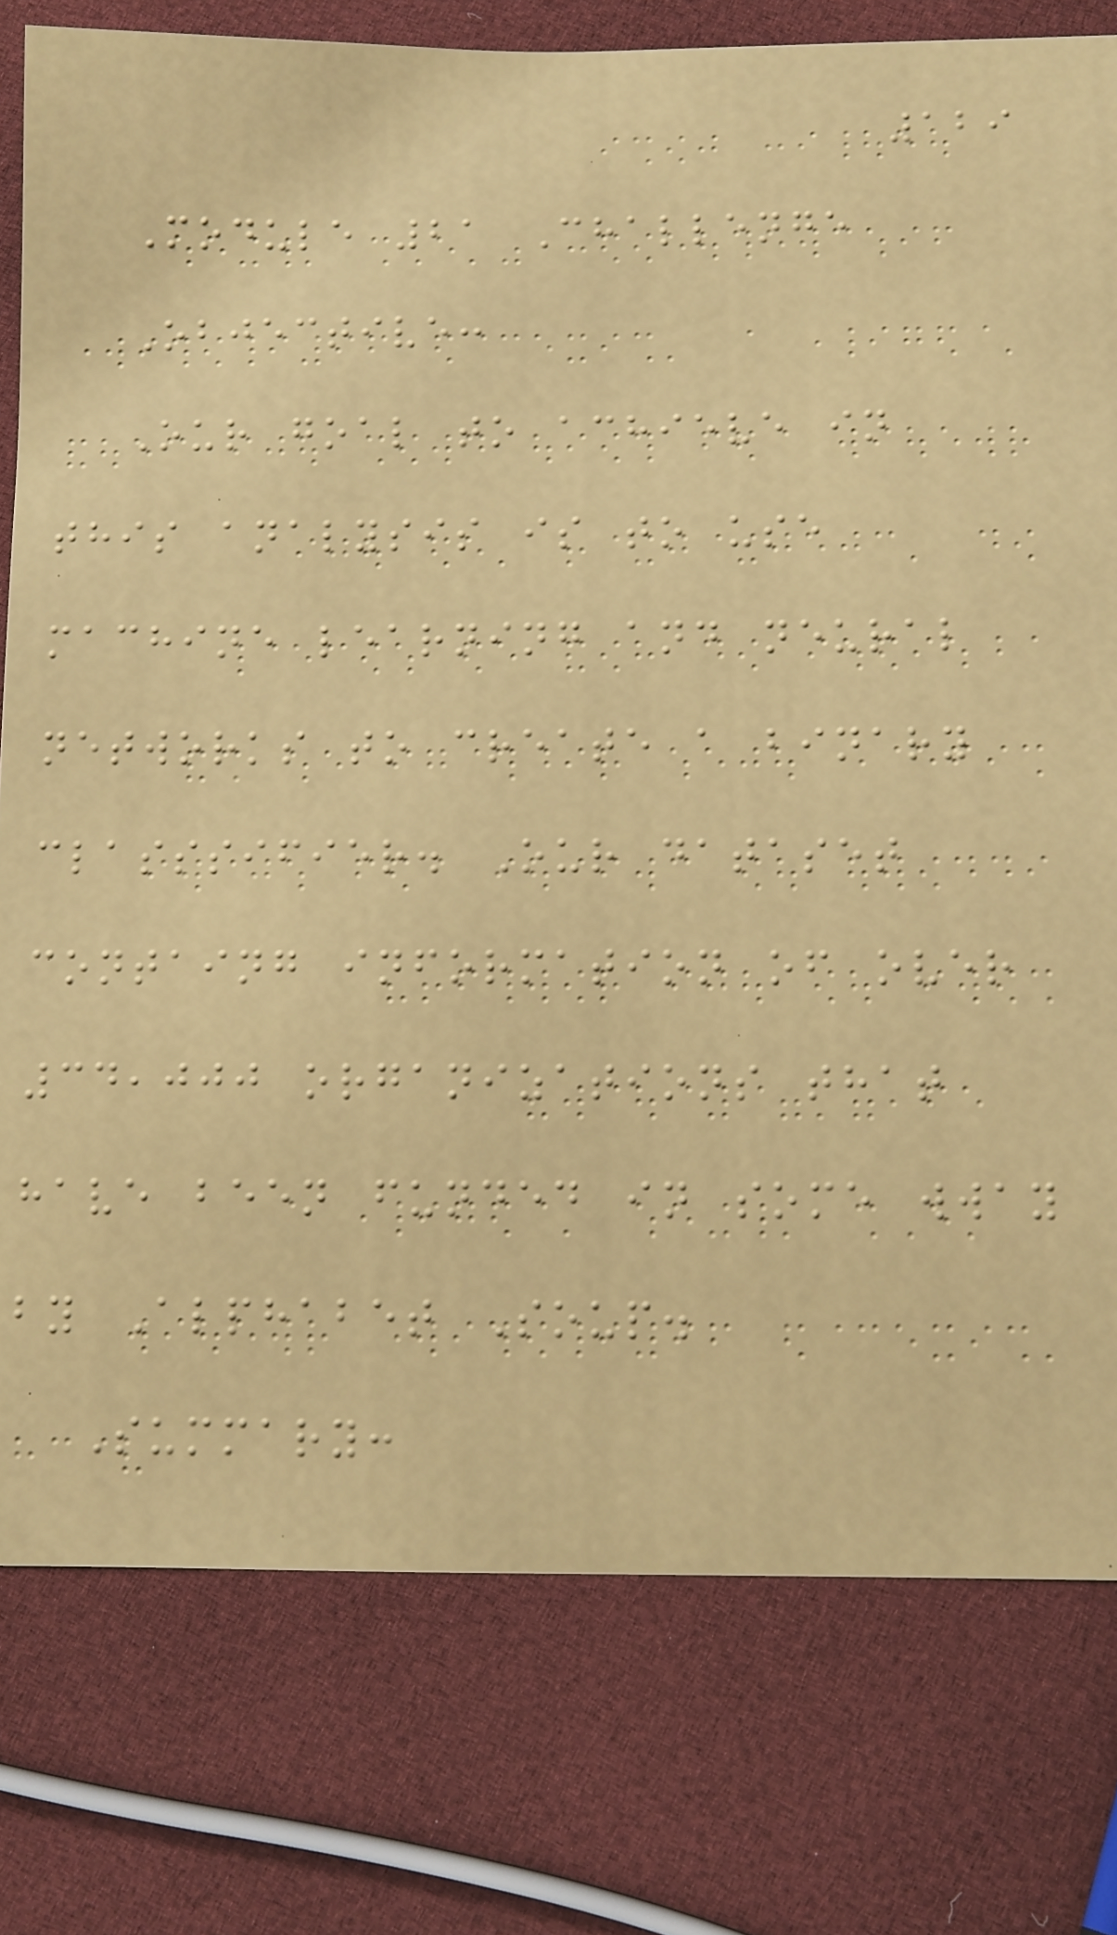129
Module 21 Challenge
Objective:
Our goal to achieve in
this analysis is to use
machine learning and neural
networks to create a binary
classsifier. Our dataset
containg information of over
34,000 organizations that
have been funded in some wway
by Alphabet Soup.
Summary:
